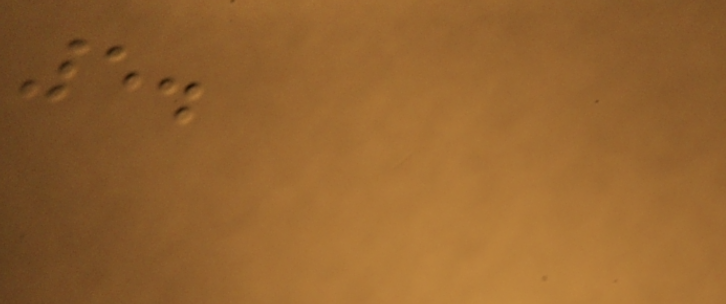5.
